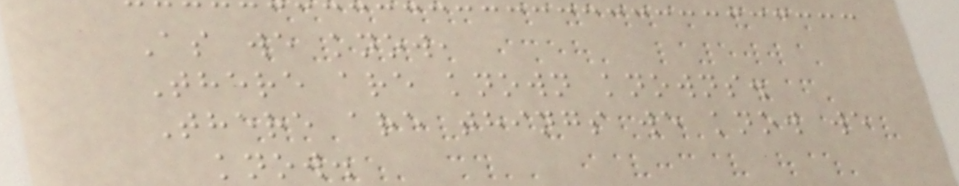As we know,
There are known knowns.
There are things we know we
know.
